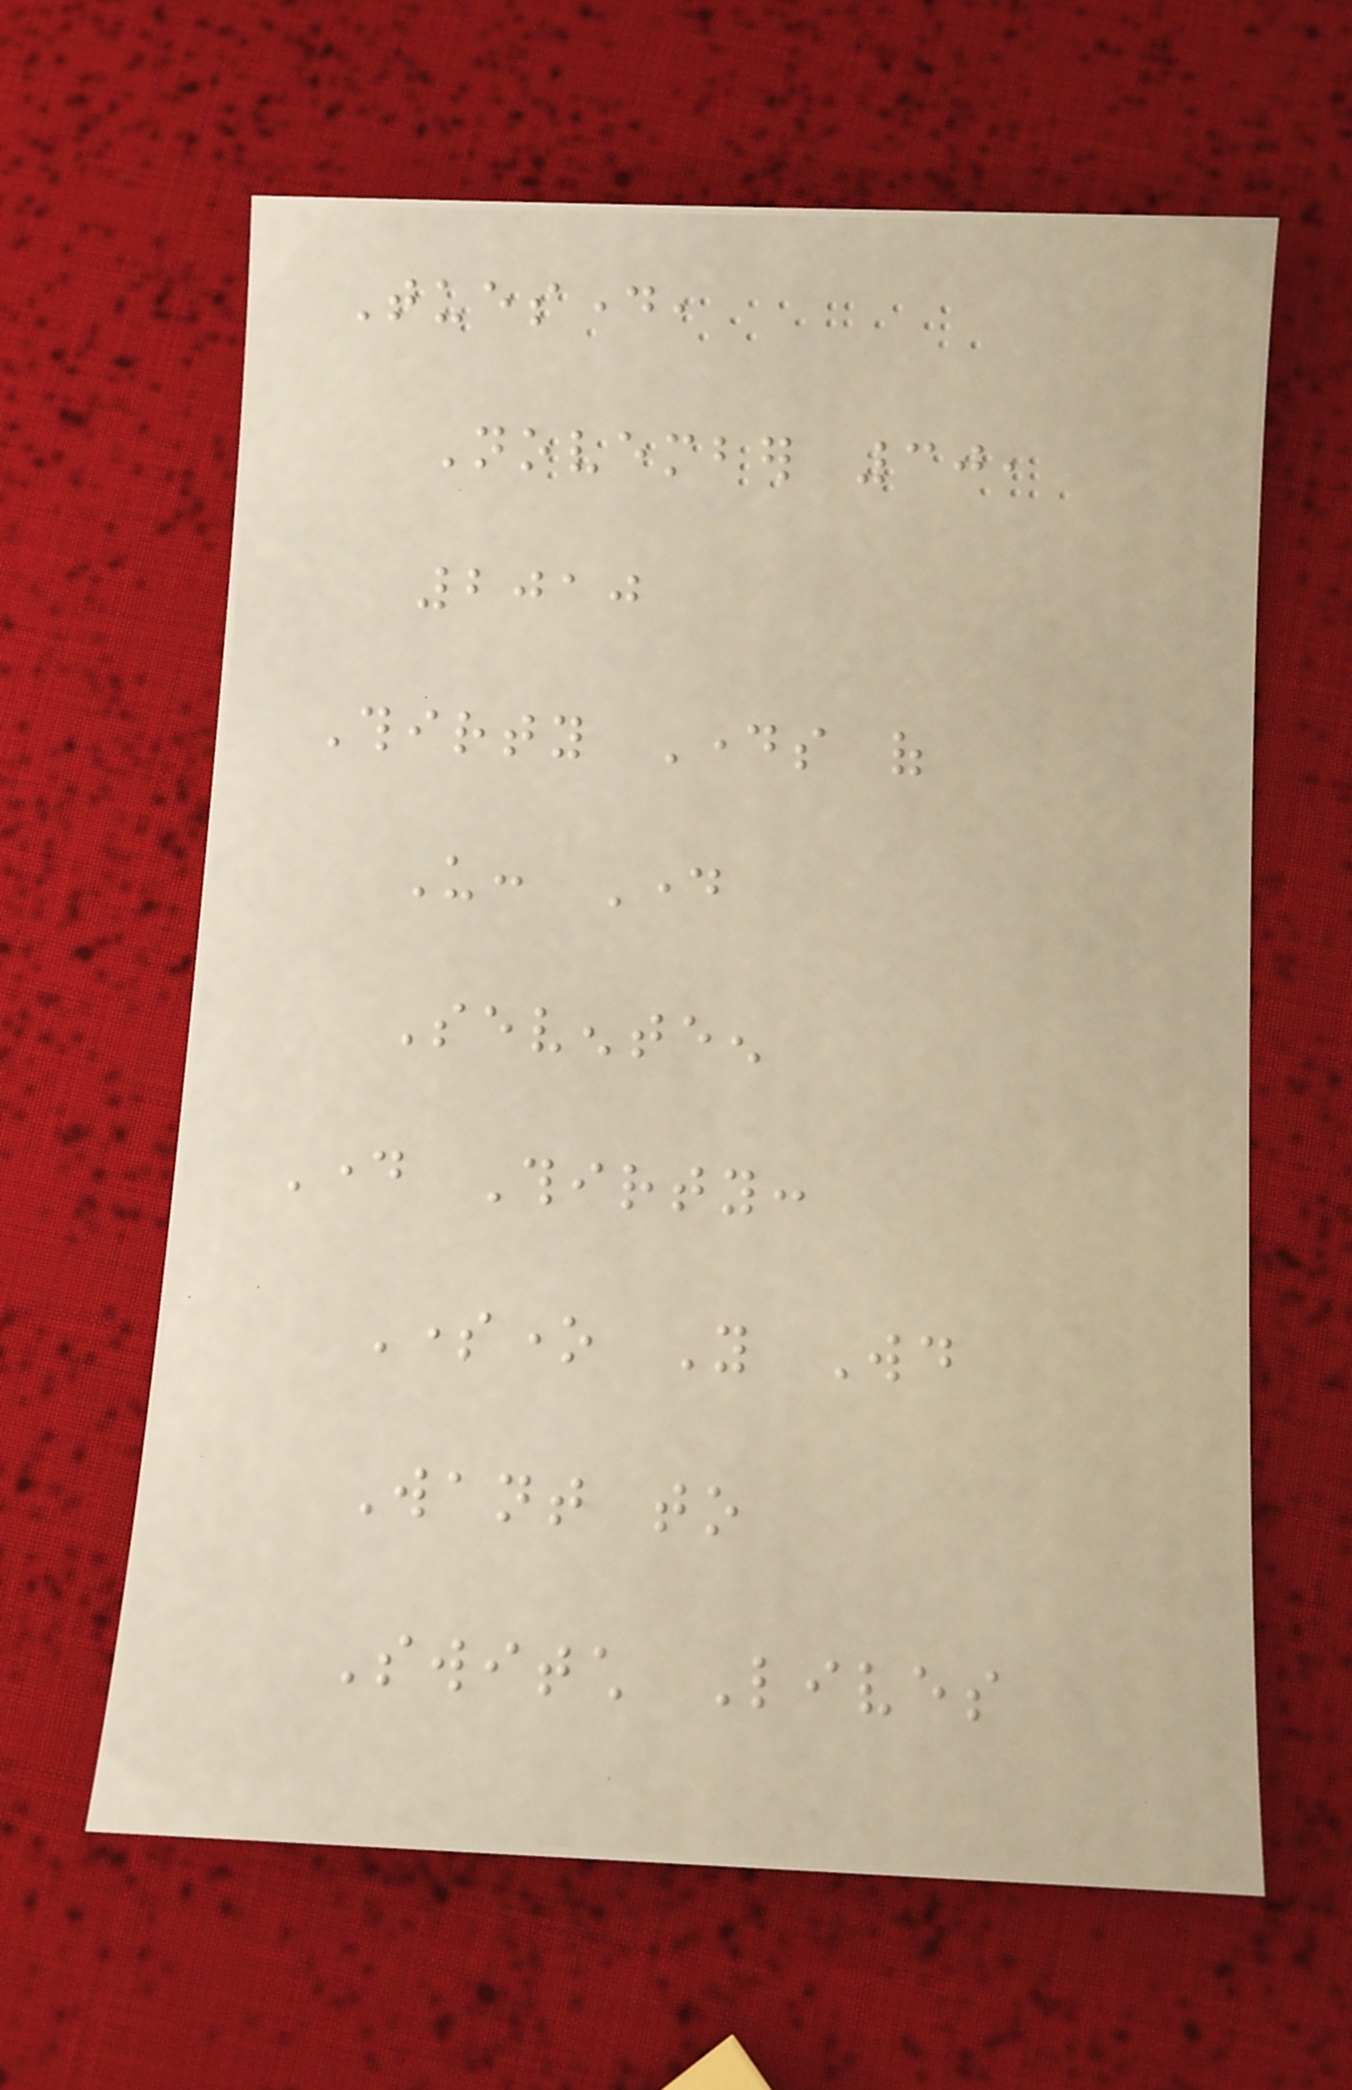Tuesday,
November 30,
2010
Thirty Days of
Us: Day
Seventeen
Day Thirty:
Someone You Would
Want to
Switch Lives
